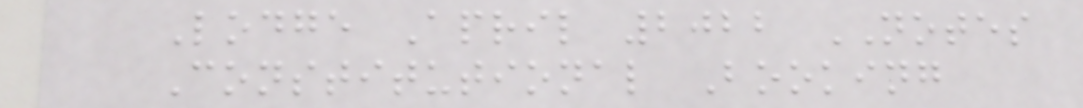Lodge April 2022 NOTES
Constitutional Booking
